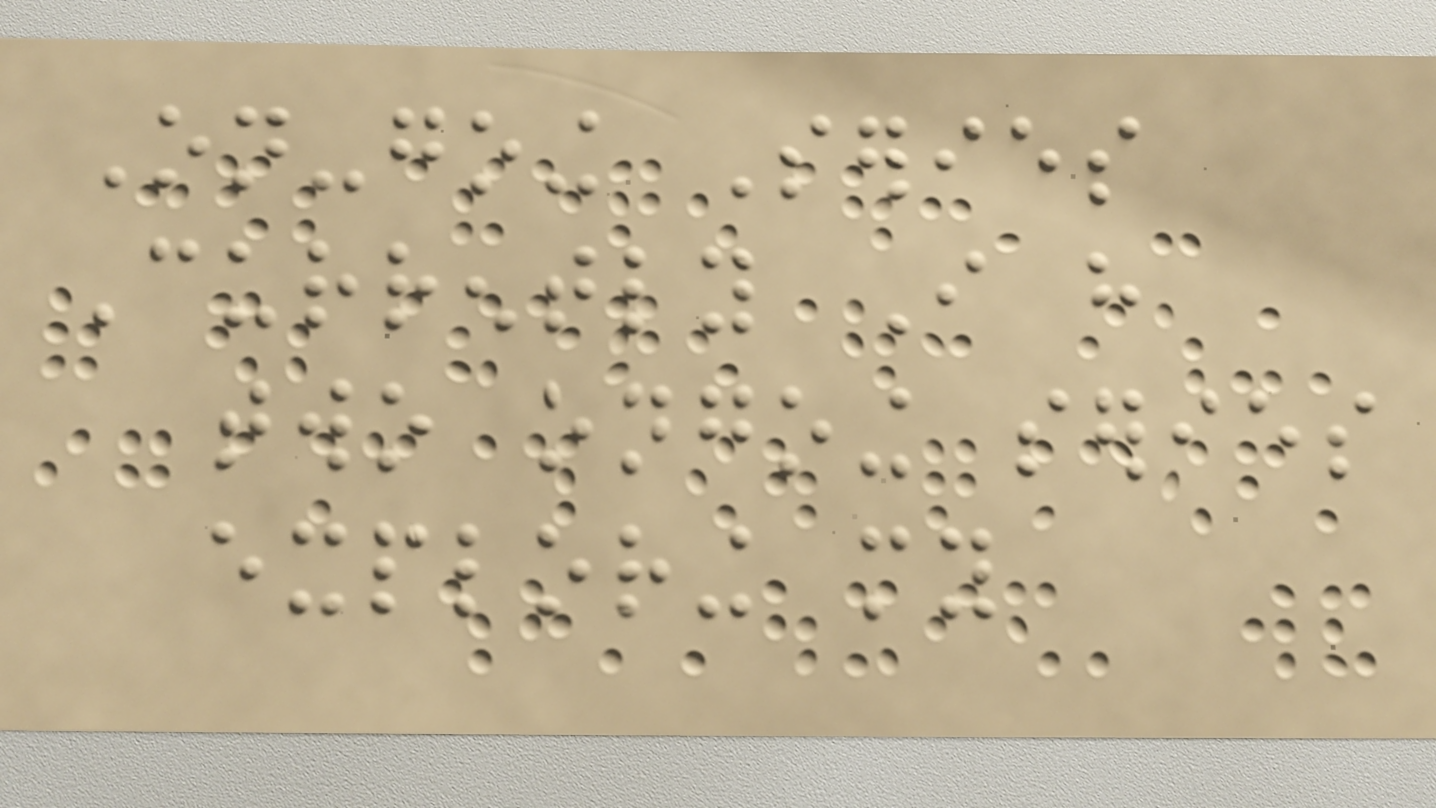On-going Series
Currently I have
two ongoing series
exploring my
